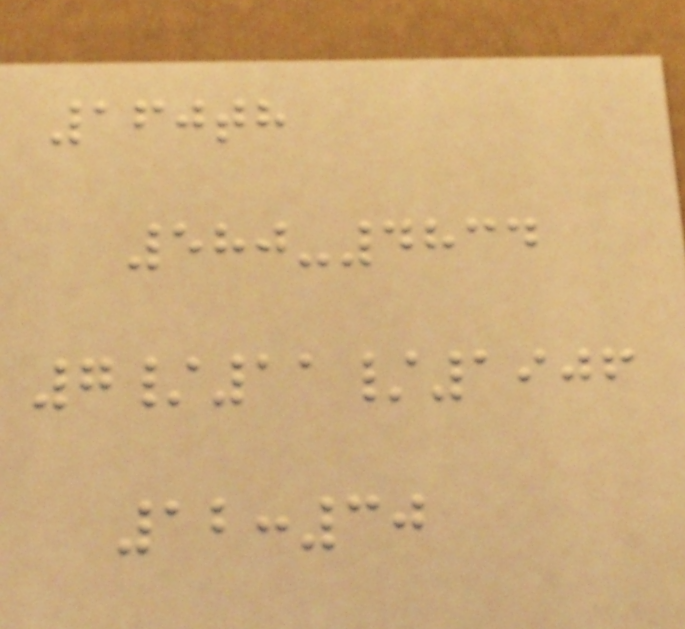160th
580-4834
7/11/1906
12:30
